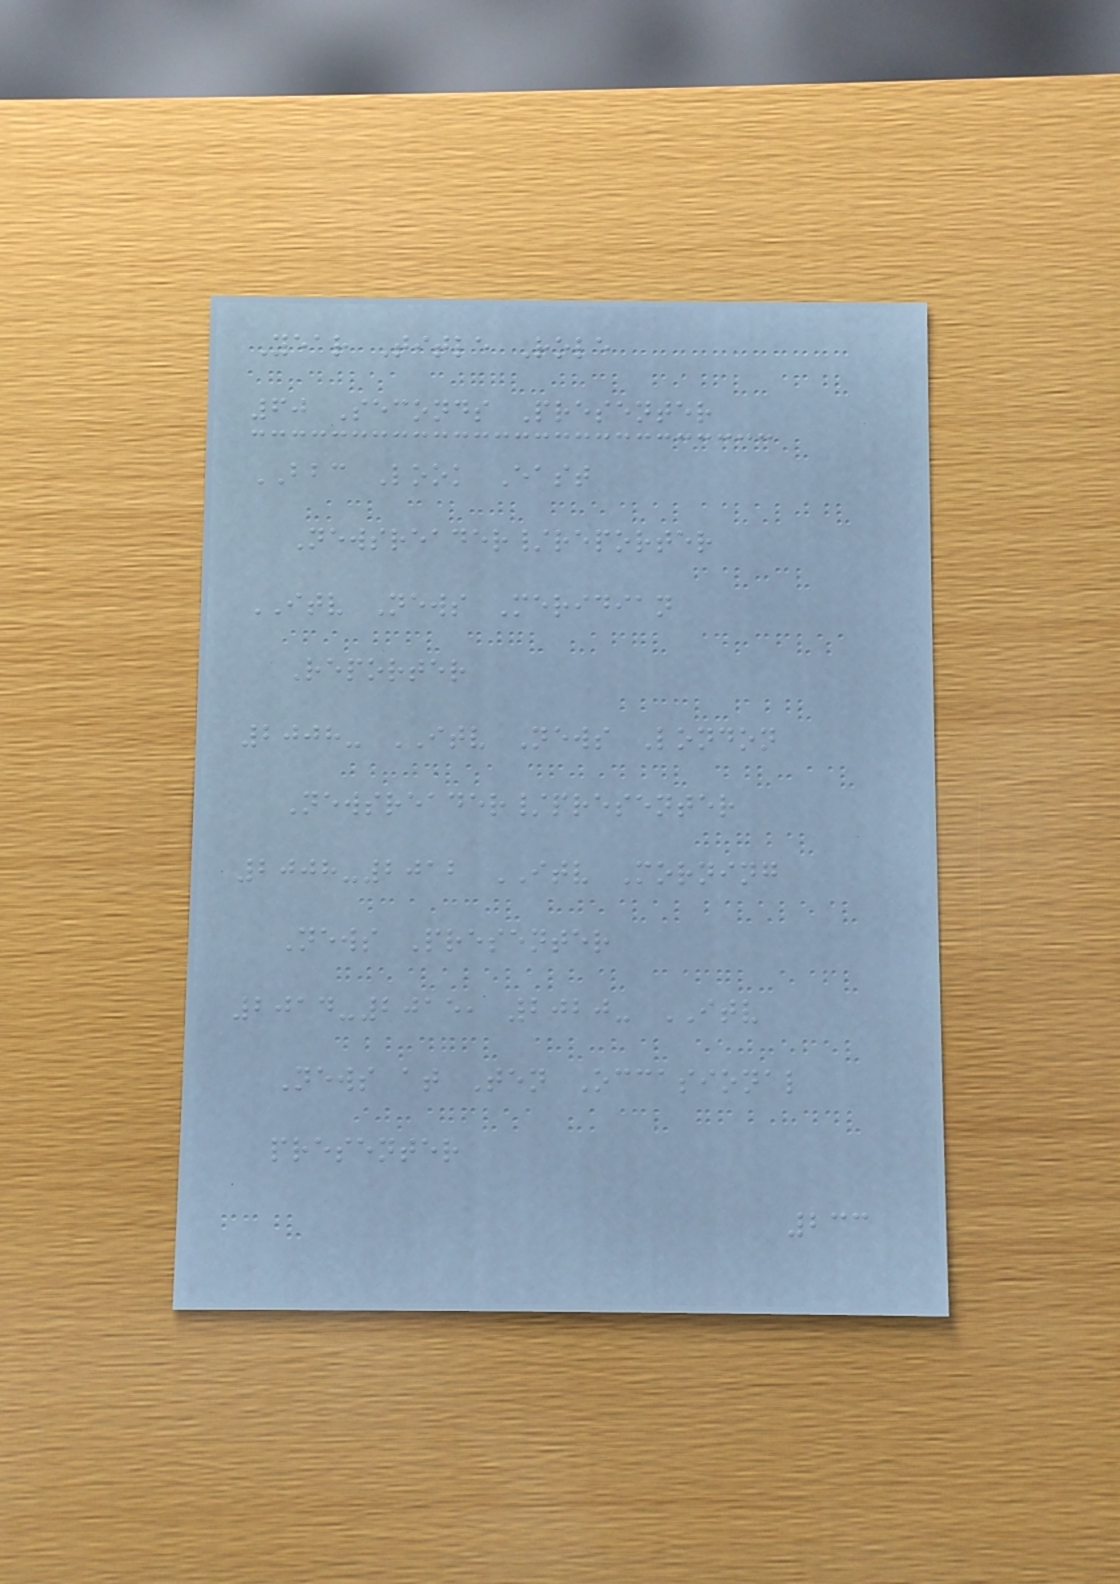Year Title Role
60 Seconds Presenter
BBC Look East
Newsreader/reporter
ITV News Meridian
Reporter
2008- ITV News London
Newsreader/presenter
2008-2012 ITV Morning
News Presenter
2014-2015, 2020- ITV
News at Ten Occasional
presenter
233
